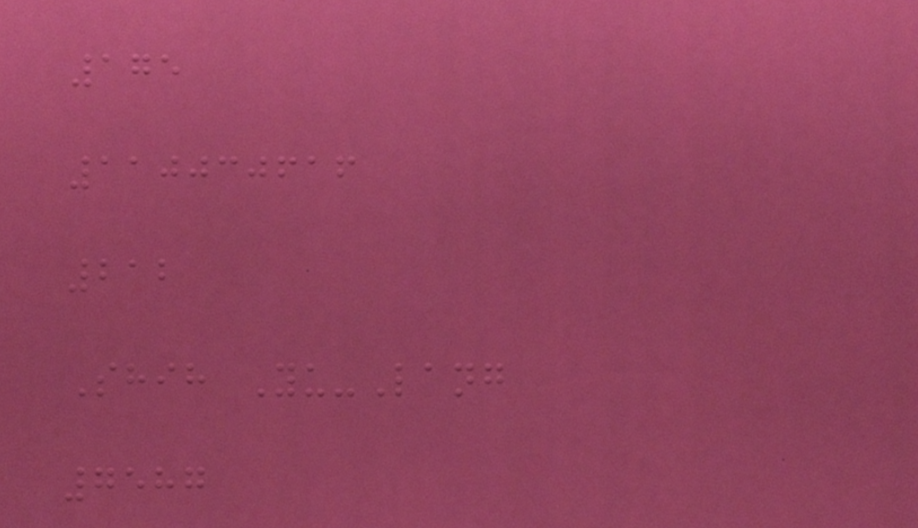175
110030616
212
Shih Yu-Lang
7587
